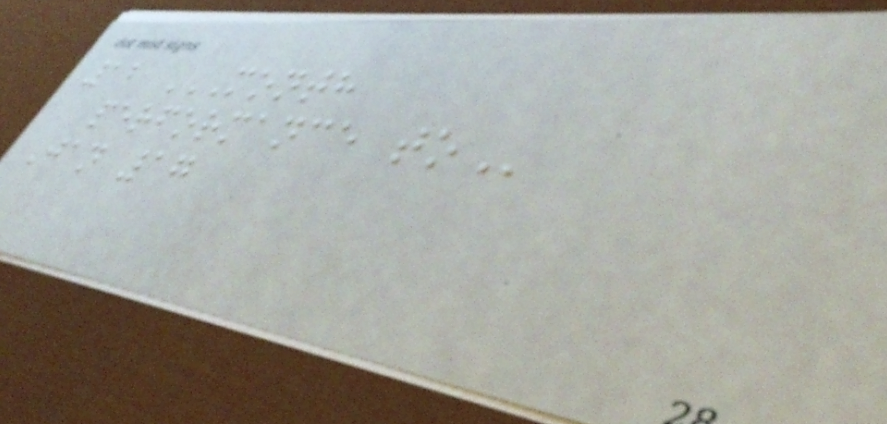12 MONTH
PERFORMANCE TO
Jan 17
